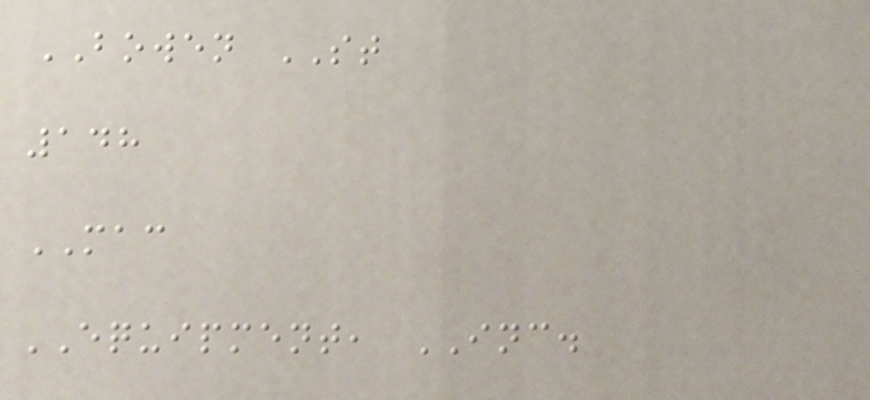BOWEN ST
148
MAC
EQUIPMENT, INC.
